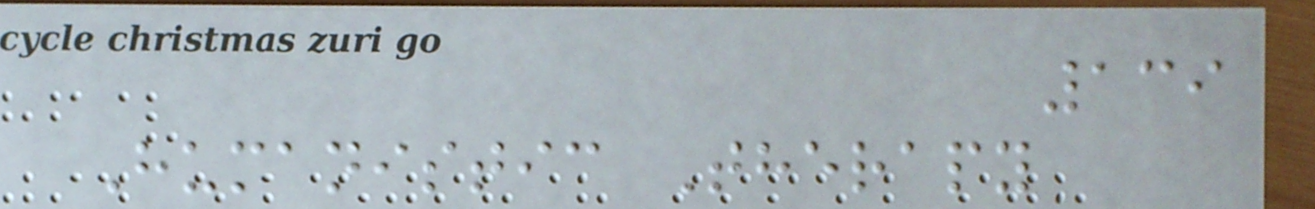139
Humanistic Therapy
